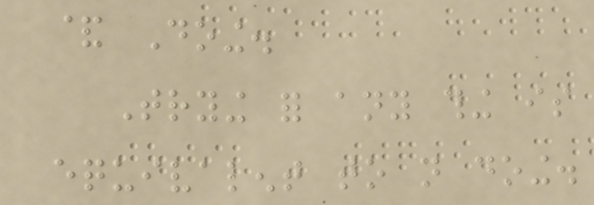& Doing.
Trying for any thing is
equivalent to not doing.
